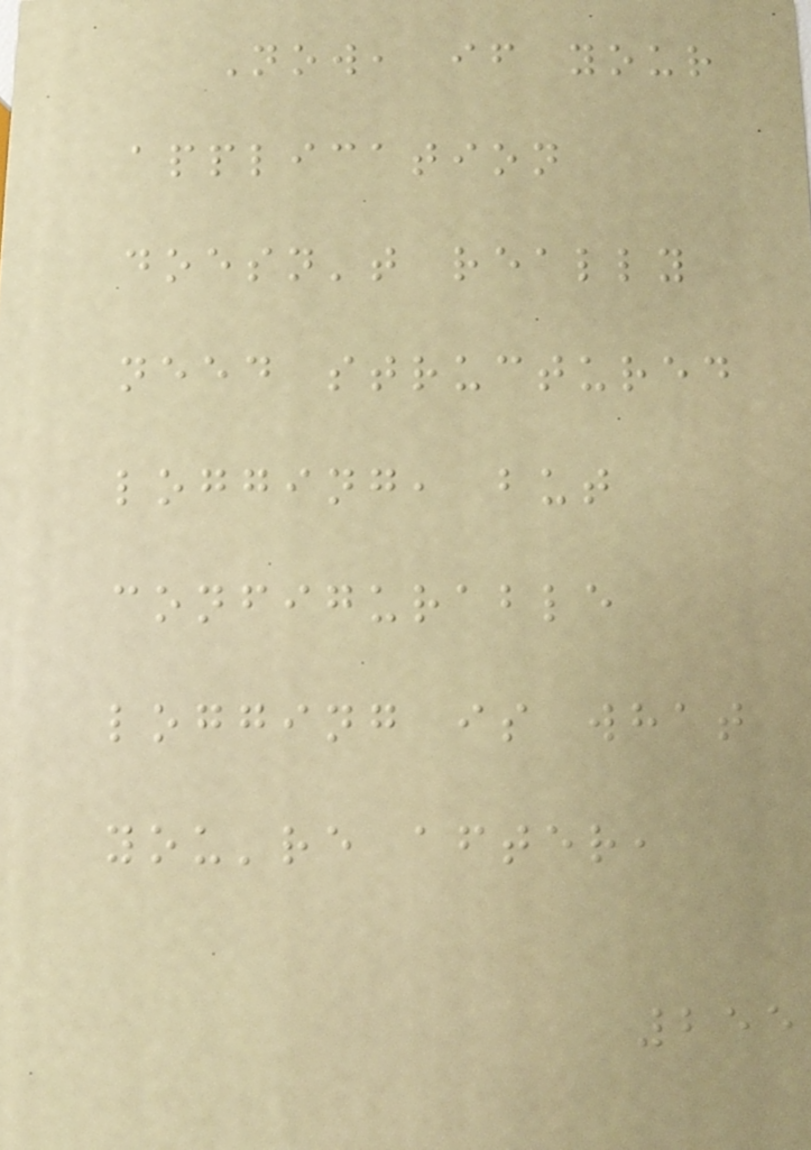Now, if your
application
doesn't really
need structured
logging, but
configurable
logging is what
you're after,
255
